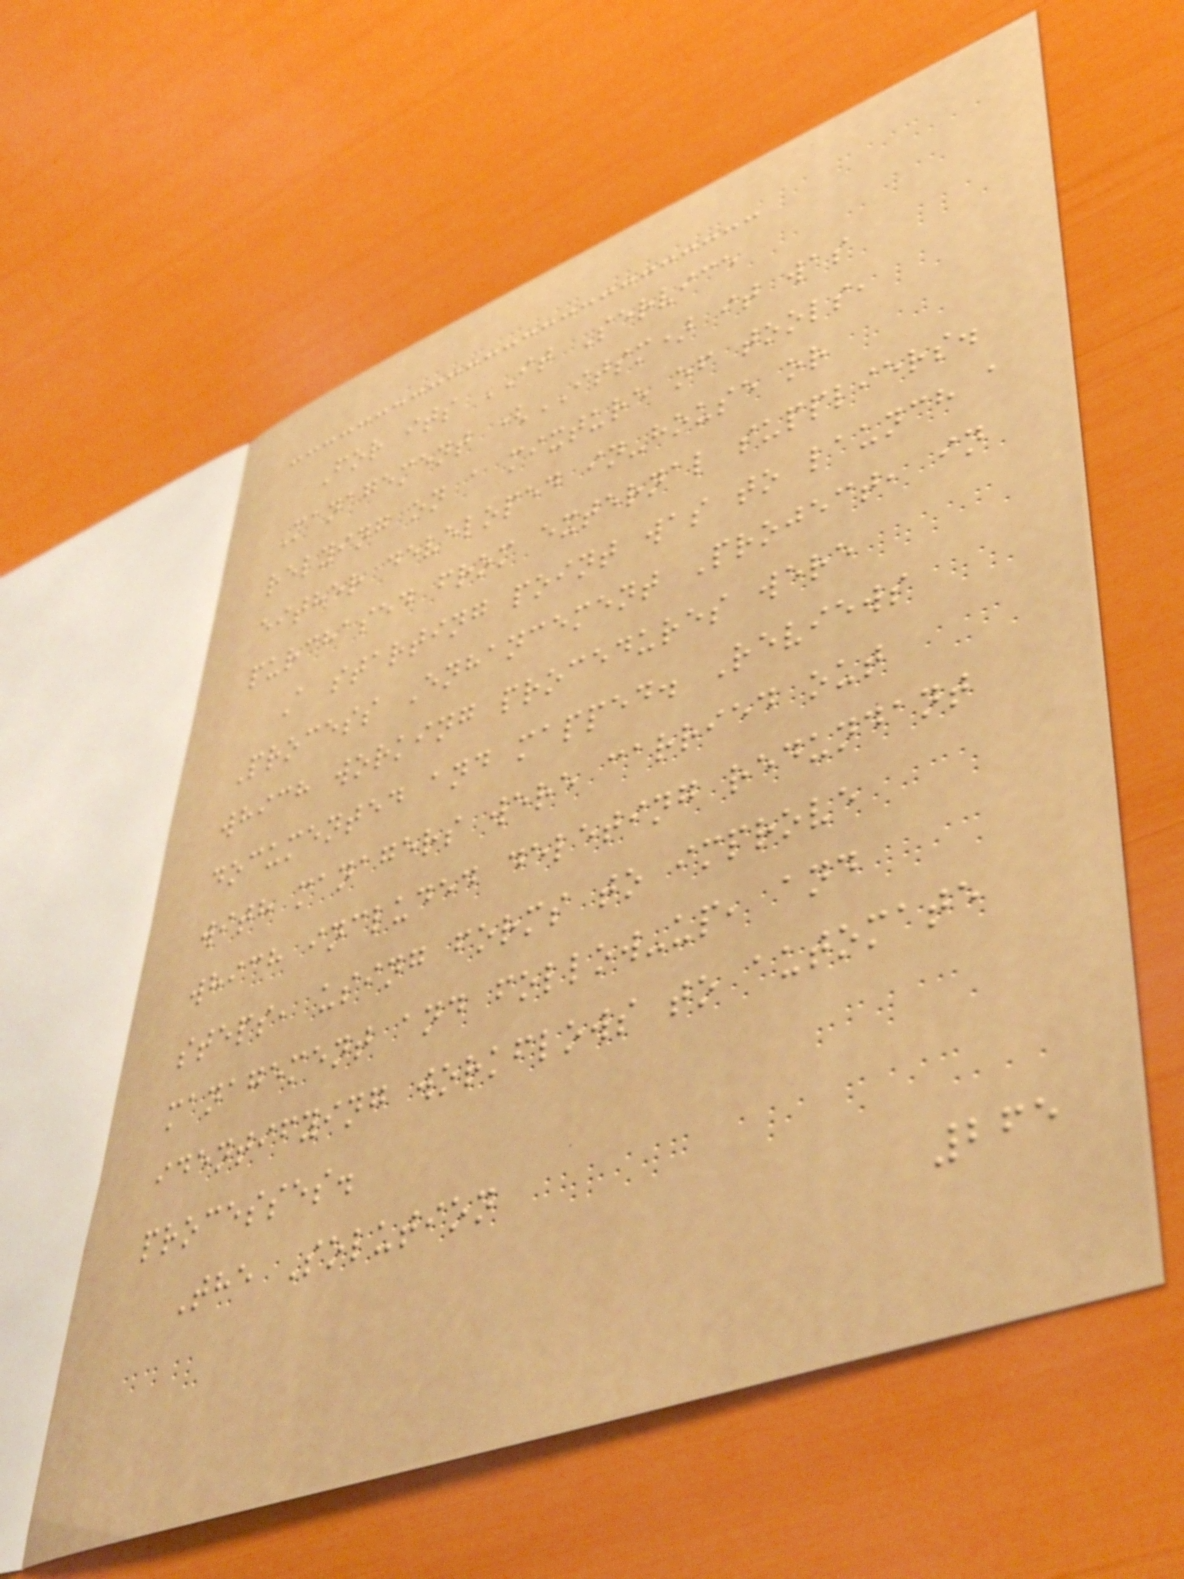For its IT Service
Management (ITSM) it was
relying on a mixture of tools,
either developed in-house or
purchased from external suppliers.
A starting point was to launch a
Process Enhancement Project, in
which working procedures were
documented and mapped. Reviews
with managers were carried out
which included deleting redundant
steps, using forms to improve
management and follow-up, and
identifying workflows to automate
processes.
The Solution
265
